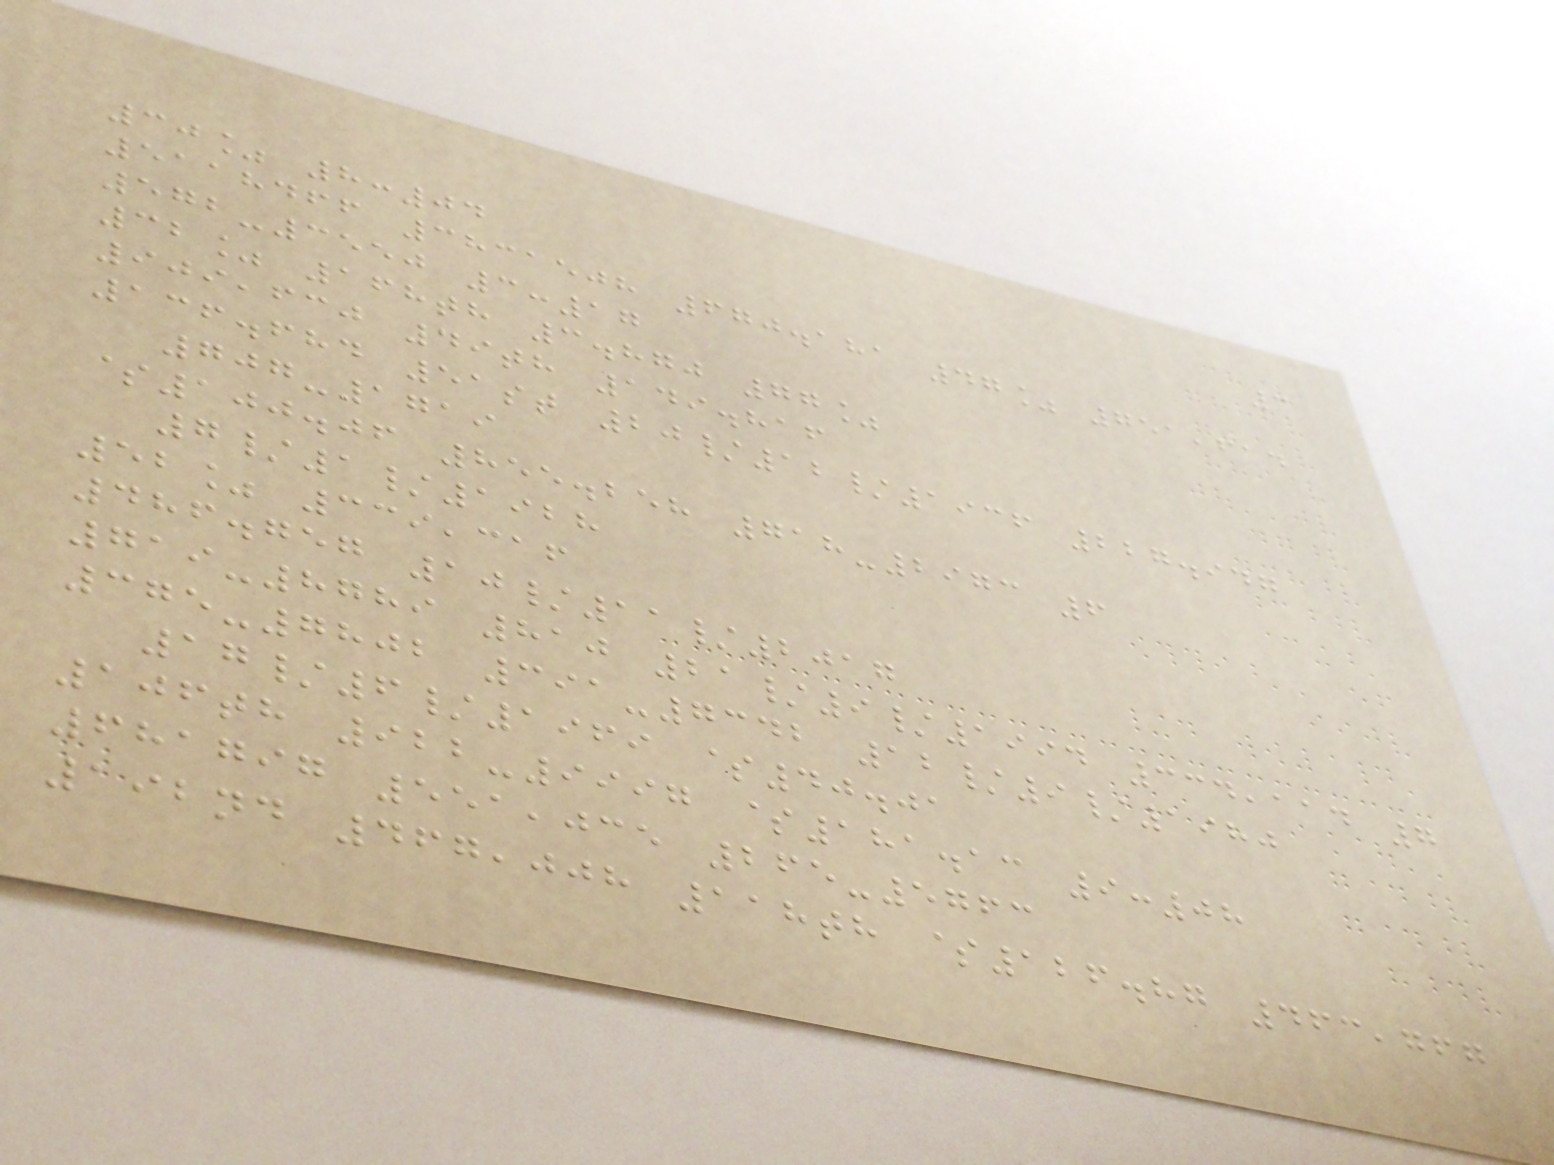3
30% 8:04
5118466 3831508 670.181 47% 751,614
572-3550 3:17
32% 168th 3.870 77%
909,630 49th 149.816
136.684 51st 20/12/1936 227.947
707-1719
$100.06 855.258 718-2973 6
7/1/1928
52% 339,316
486.757 10/11/2017
719-8789 810 21/9/1994 334,114 7
375-7802 391-7342 12/9/1980
17/6/1969 $40.01
106th 922-9997 $181.13 9:08
681797 551,035 265-5763
192nd 467,008 118th $126.87 463,767
